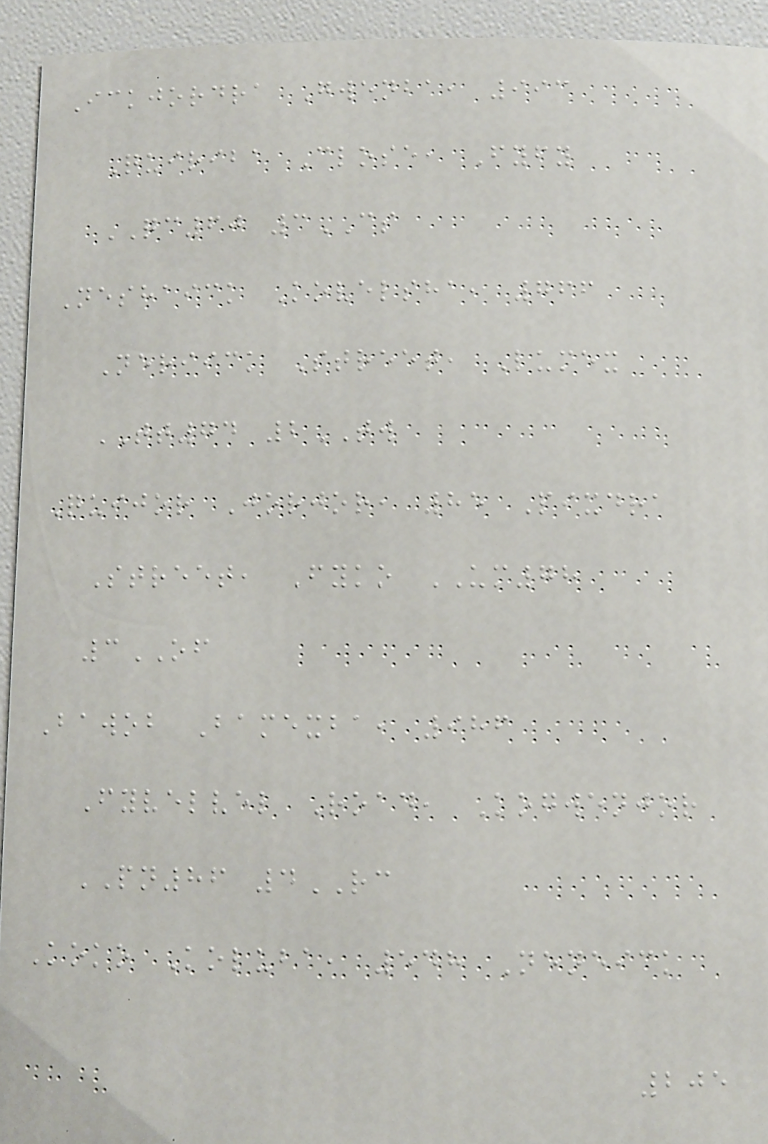Ickjordra Gwenba, 993
Quiriba Close, Fyfy
QC60 3CS
Neshaick Kovelsha, 766
Neriick Street, Lumex
TT74 2TW
Quijor Jorjor, 85 Pixdra
Street, Fyko UM78
3OF
Bawob Bamexba, 986
Fyvelvel Road, Kogwenjor
PN86 4RC
Koko Koluba, 548 Neneick
205
